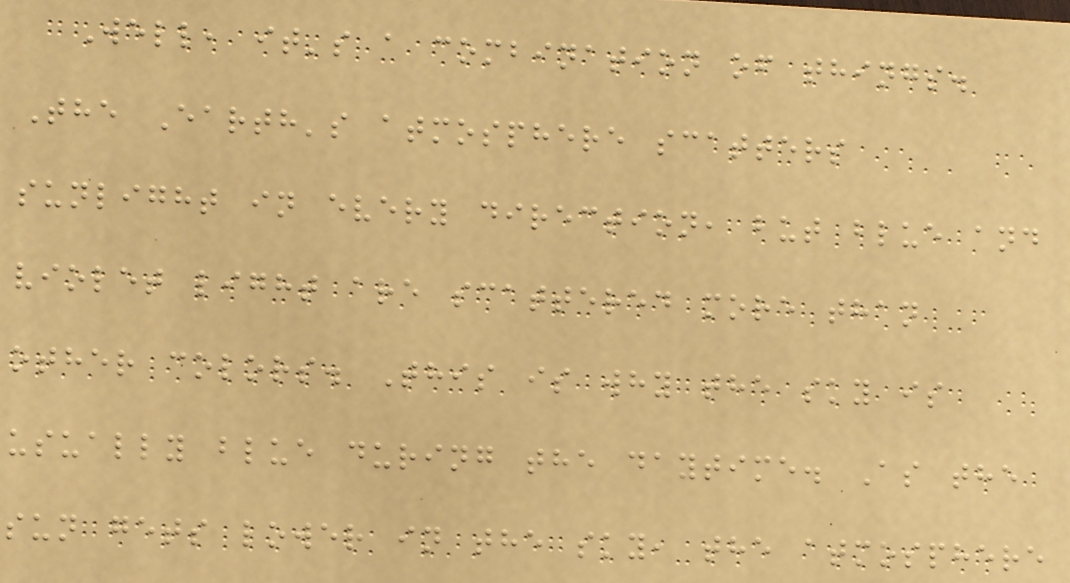Well, it's a combination of things.
The Earth's atmosphere scatters
sunlight in every direction, but blue and
violet light are scattered more than
other colors. This is why the sky is
usually blue during the daytime. As the
sun gets lower in the sky, the atmosphere
